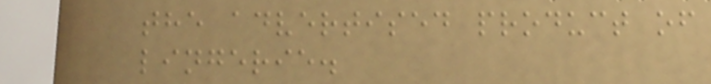the advertised product of
lingerie.
